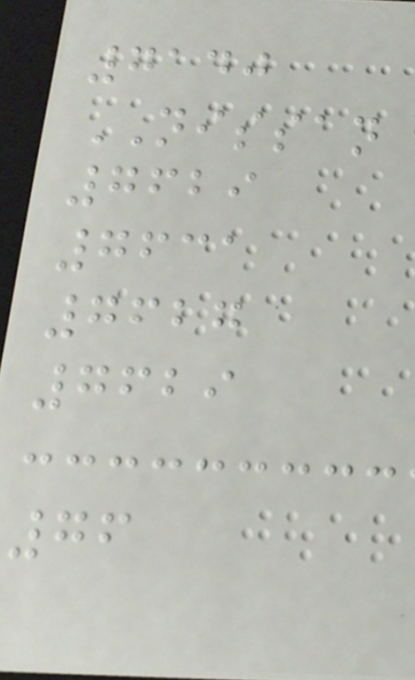7140
NISSAN
7629
7631
7627
7629
76
